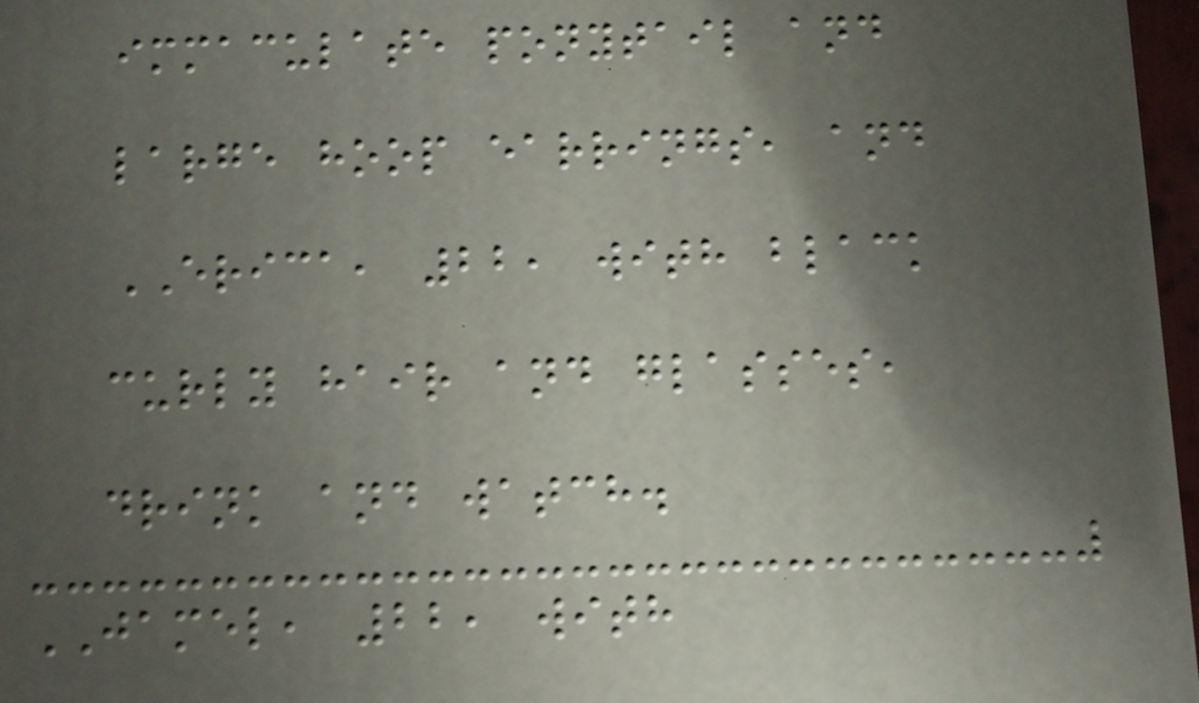immaculate ponytail and
large hoop earrings, and
ERICA, 22, with black
curly hair and glasses,
drink and watch.
JAMEL, 22, with
